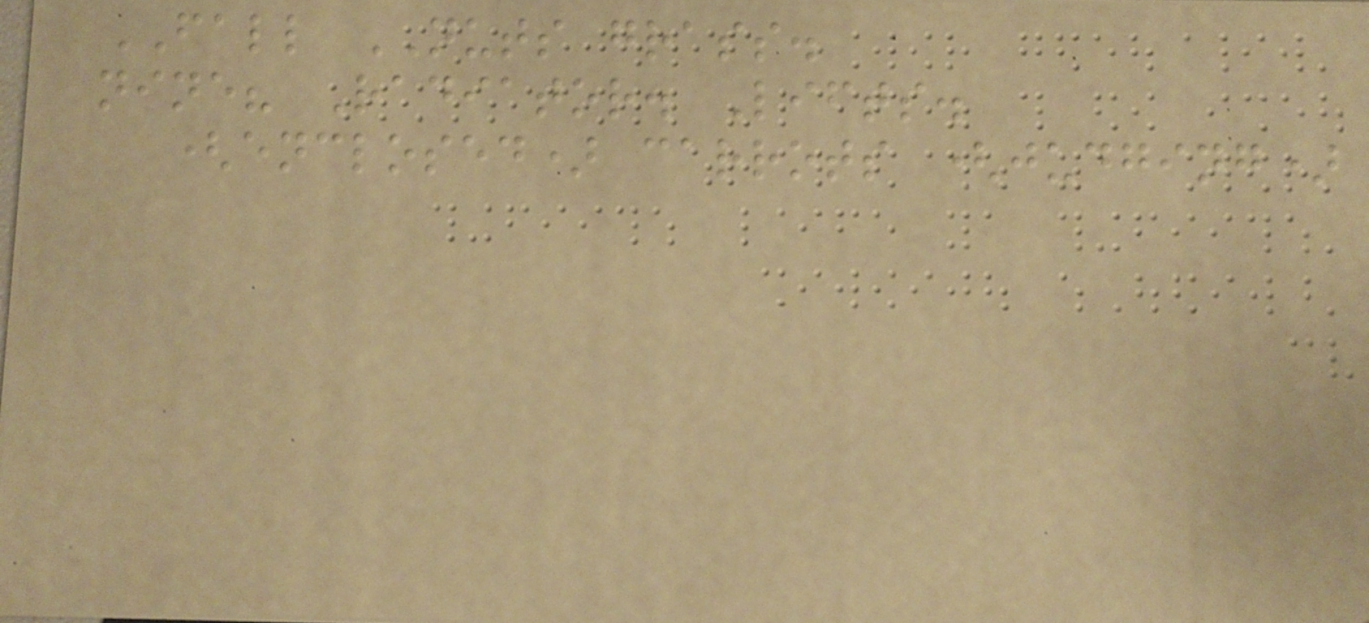FALL NUTS grass.
nine? Radiator. Lifts.
(enclosed) carrots (judging)
